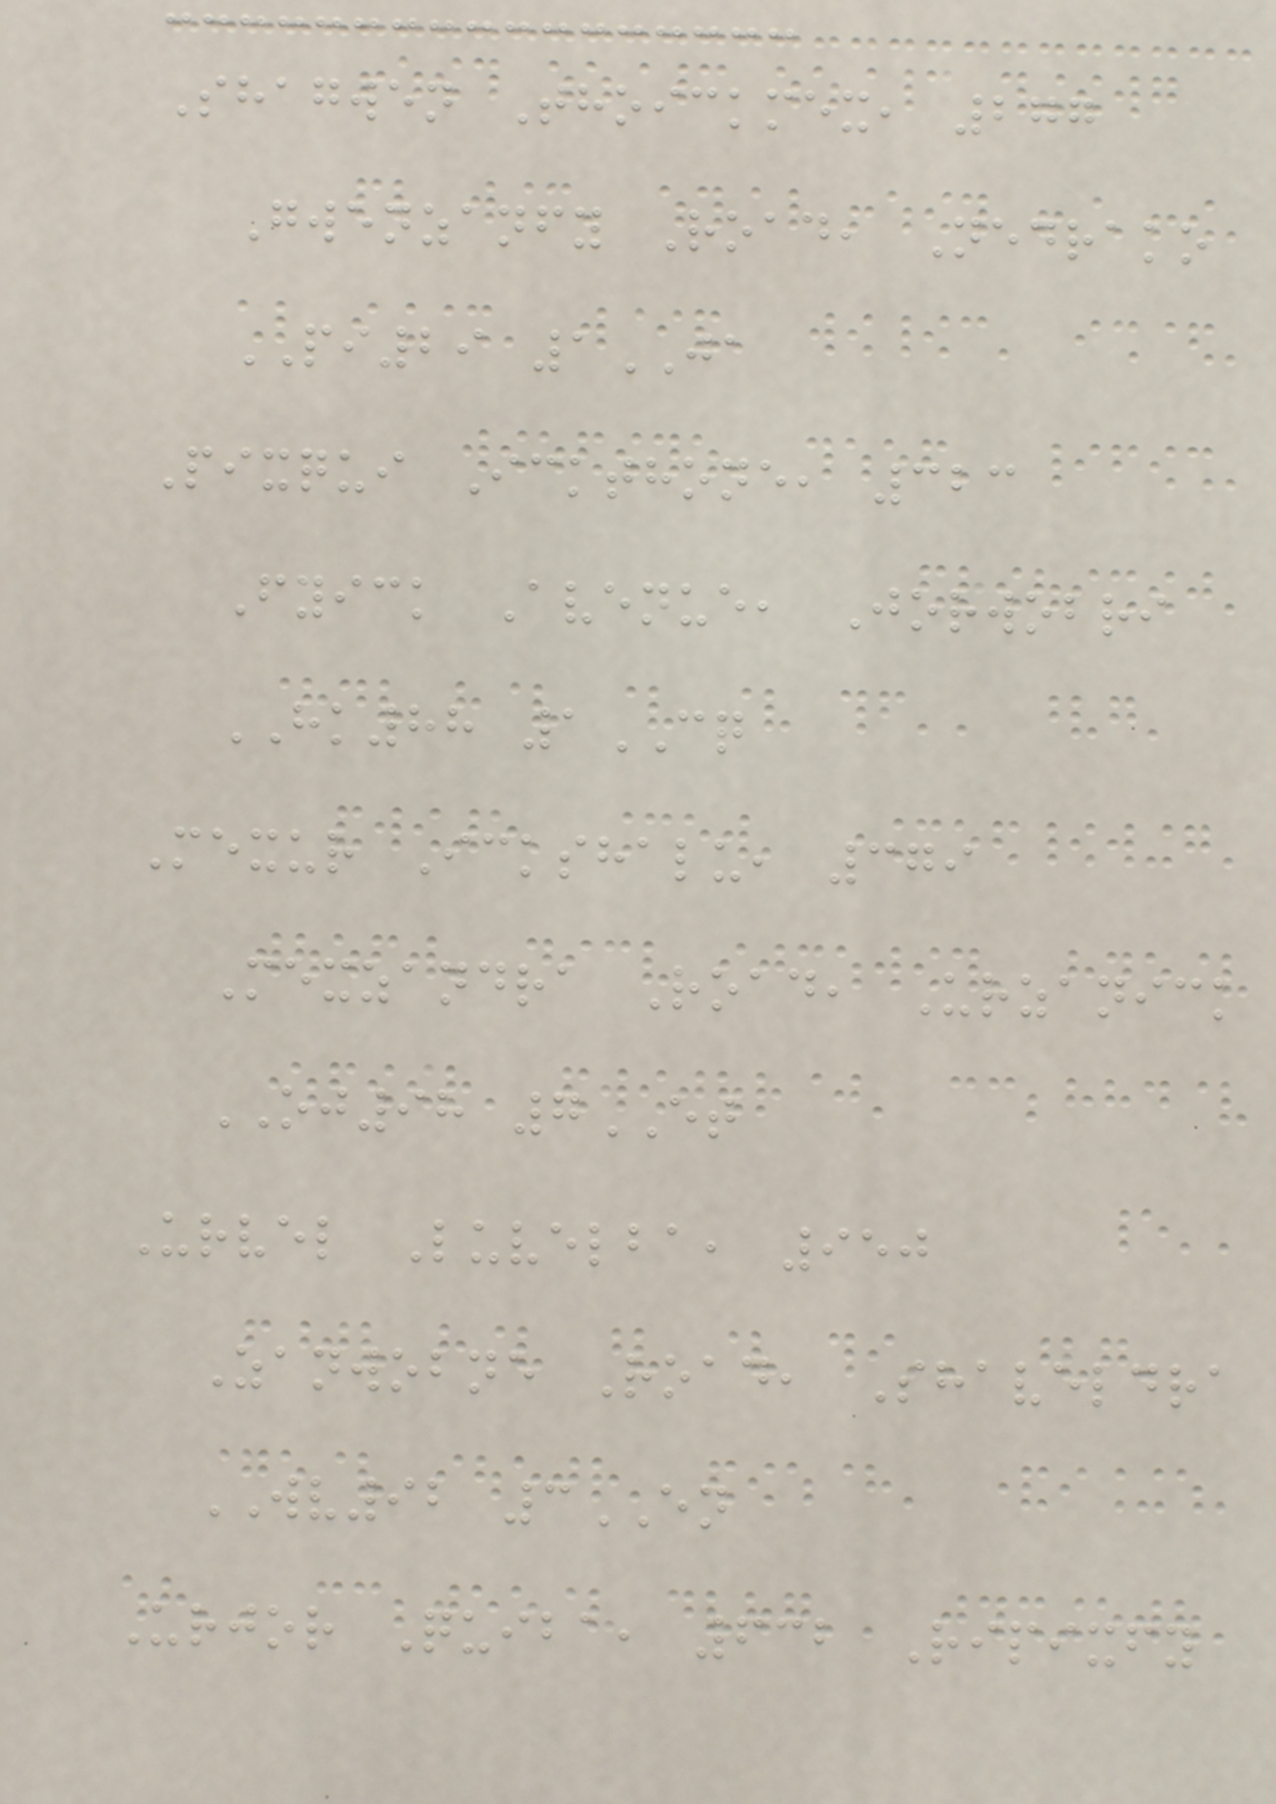Shagwen Thoickmex, 277
Gwenzanfy Road, Nedrako
PI29 1JA
Pixqui Ickthone, 323
Fyick Avenue, Jorwobri
HK88 1CQ
Mexur Ickshalu, 379
Mexzandra Road, Urzanick
OJ98 7ET
Urvel Luvelba, 950
Zanwobne Road, Shaveldra
WV92 3EN
Urjor Quiba, 632 Ripixfy
